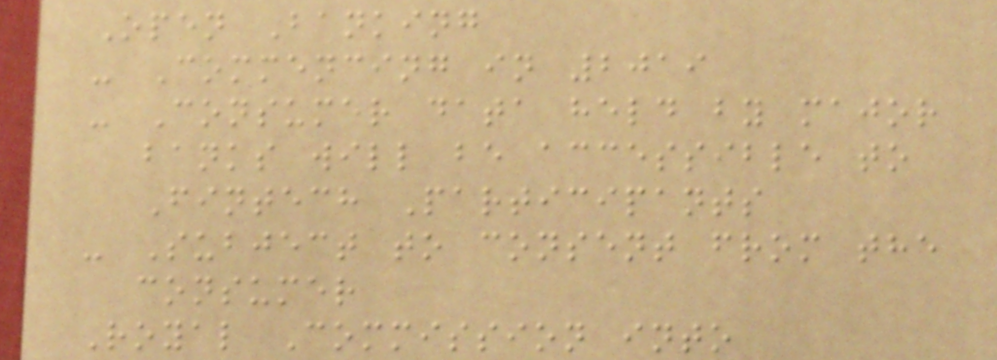Open Banking
- Commencing in 2019
- Consumer data held by major
banks will be accessible to
Fintech Participants
- Subject to consent from the
consumer
Royal Commission into
